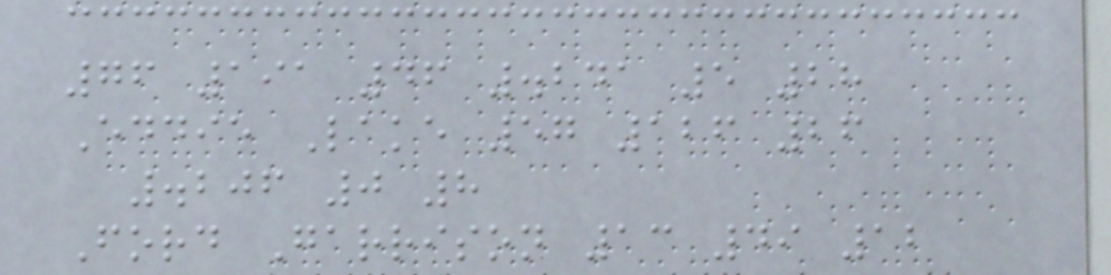76 191 46 .241 5 28
Eddie Lake 57 126 26
.206 0 8
Ford Garrison 13 49 12
